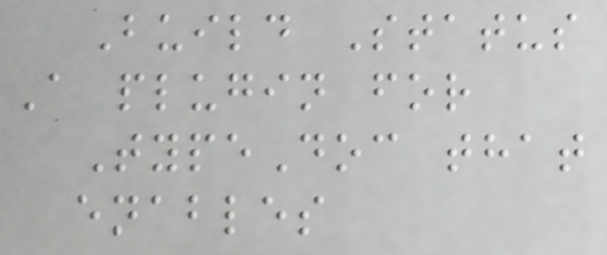Build Status
A plugin for
TypeDoc that
enables
